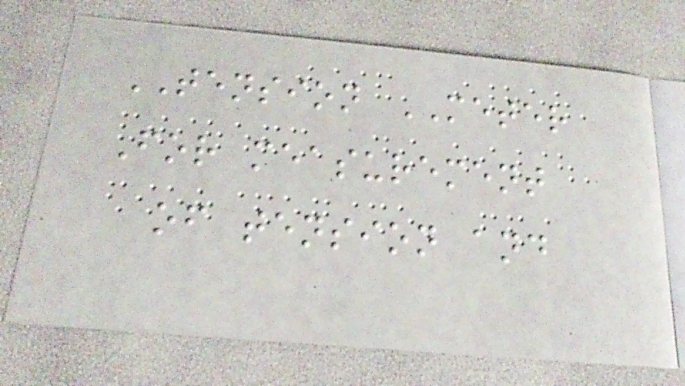TENSION METER
For measurement
of tension and
